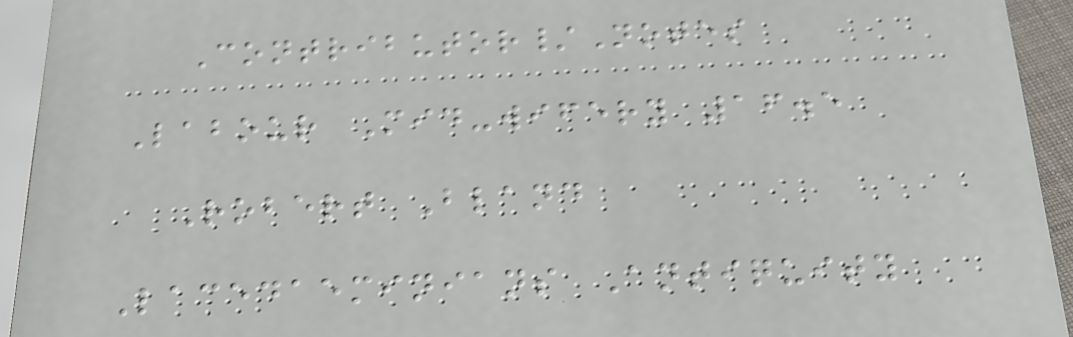Contributor/Notes
Labour Mid-wifery 16.5
Robert Bland
Lacedaeminians Antiquity
